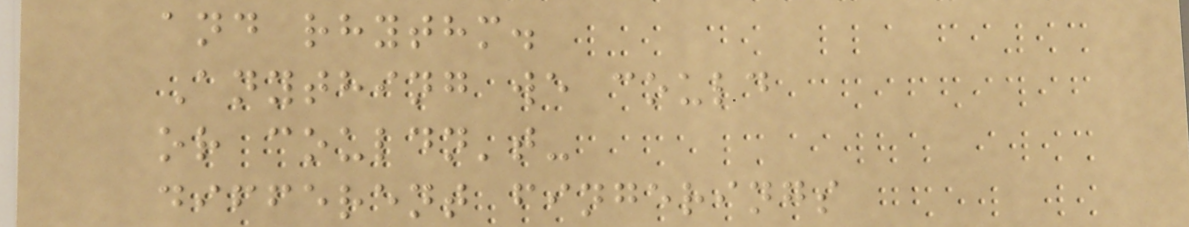and rhythm.
Anything we could
or couldn't-
different fingerings
